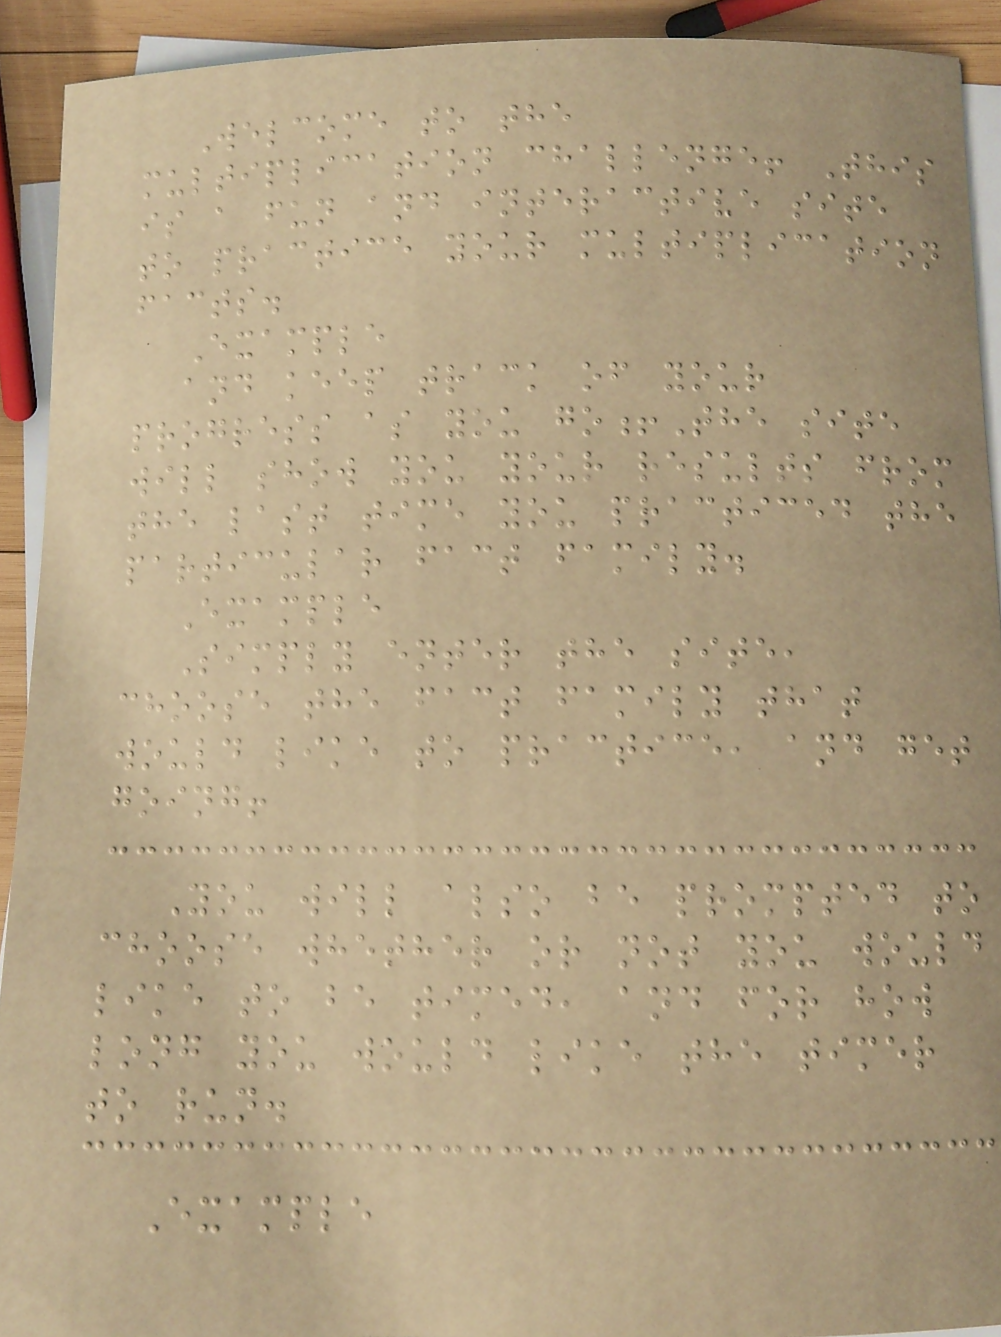Welcome to the
multiplication challenge! This
is a fun and interactive site
to practice your multiplication
facts.
Example
and keep track of your
progress as you go!The site
will show you your results from
the last time you practiced the
particular fact family.
Example
Simply enter the site,
choose the fact family that
would like to practice, and get
going!
You will also be prompted to
choose whether or not you would
like to be timed, and for how
long you would like the timer
to run.
Example
